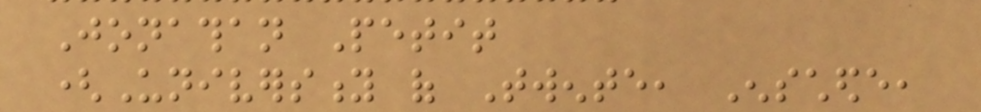Jonathan Petit
(University of Twente, Enschede,
